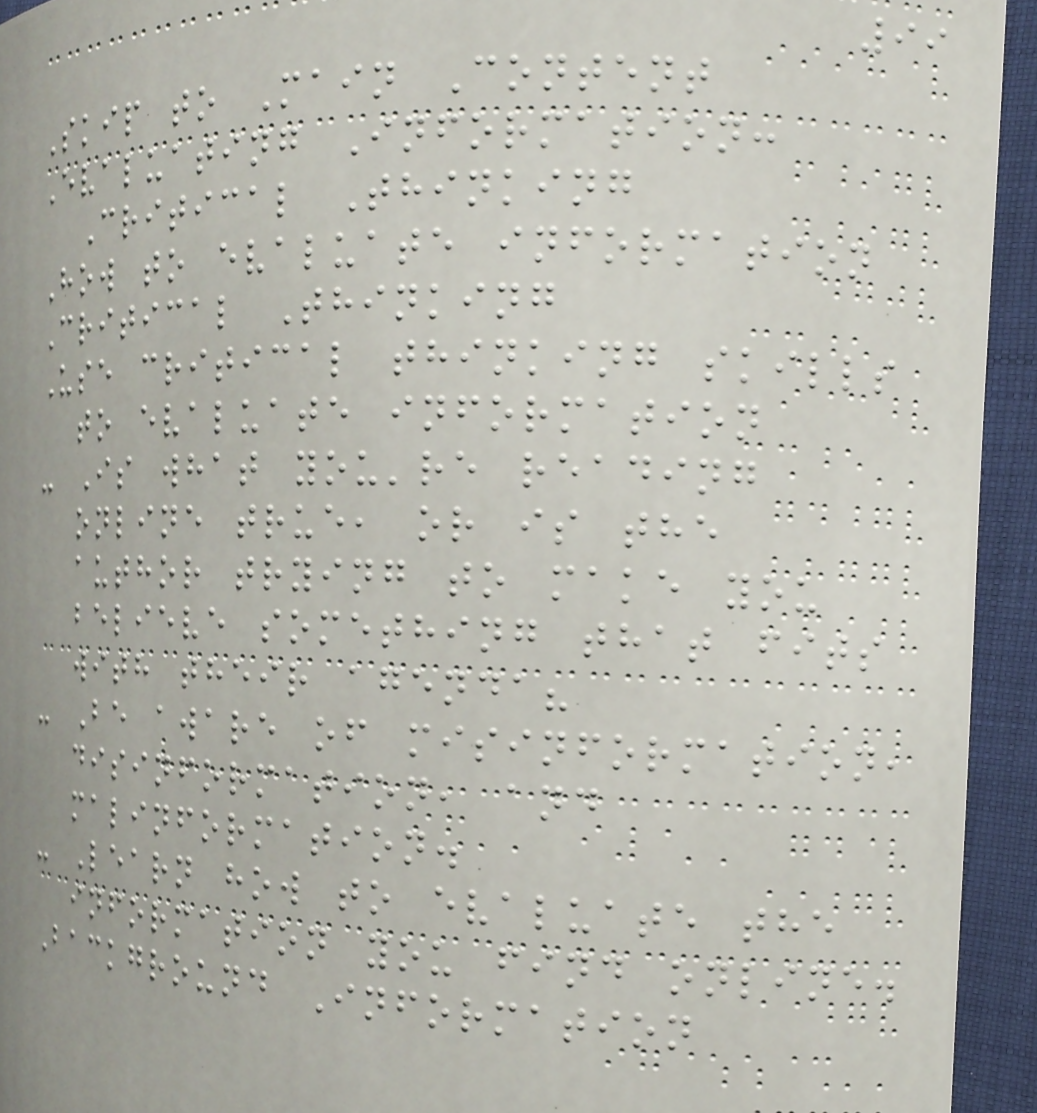99
Skip to Main Content
Evaluating Information:
Critical Thinking
How to evaluate information
Critical Thinking
Use critical thinking skills
to evaluate information
- Is what you're reading
online true, or is the
author trying to make you
believe something that fits
with their agenda?
- Be aware of misinformation,
disinformation, and
malinformation.
- Learn how to evaluate the
information you find online.
Background Information
